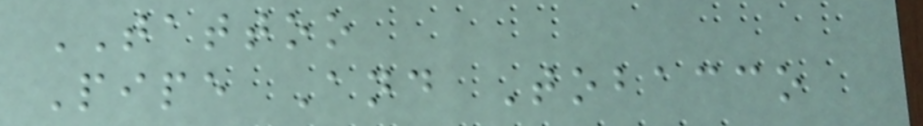TATTOO
Pipe And Tobacco
